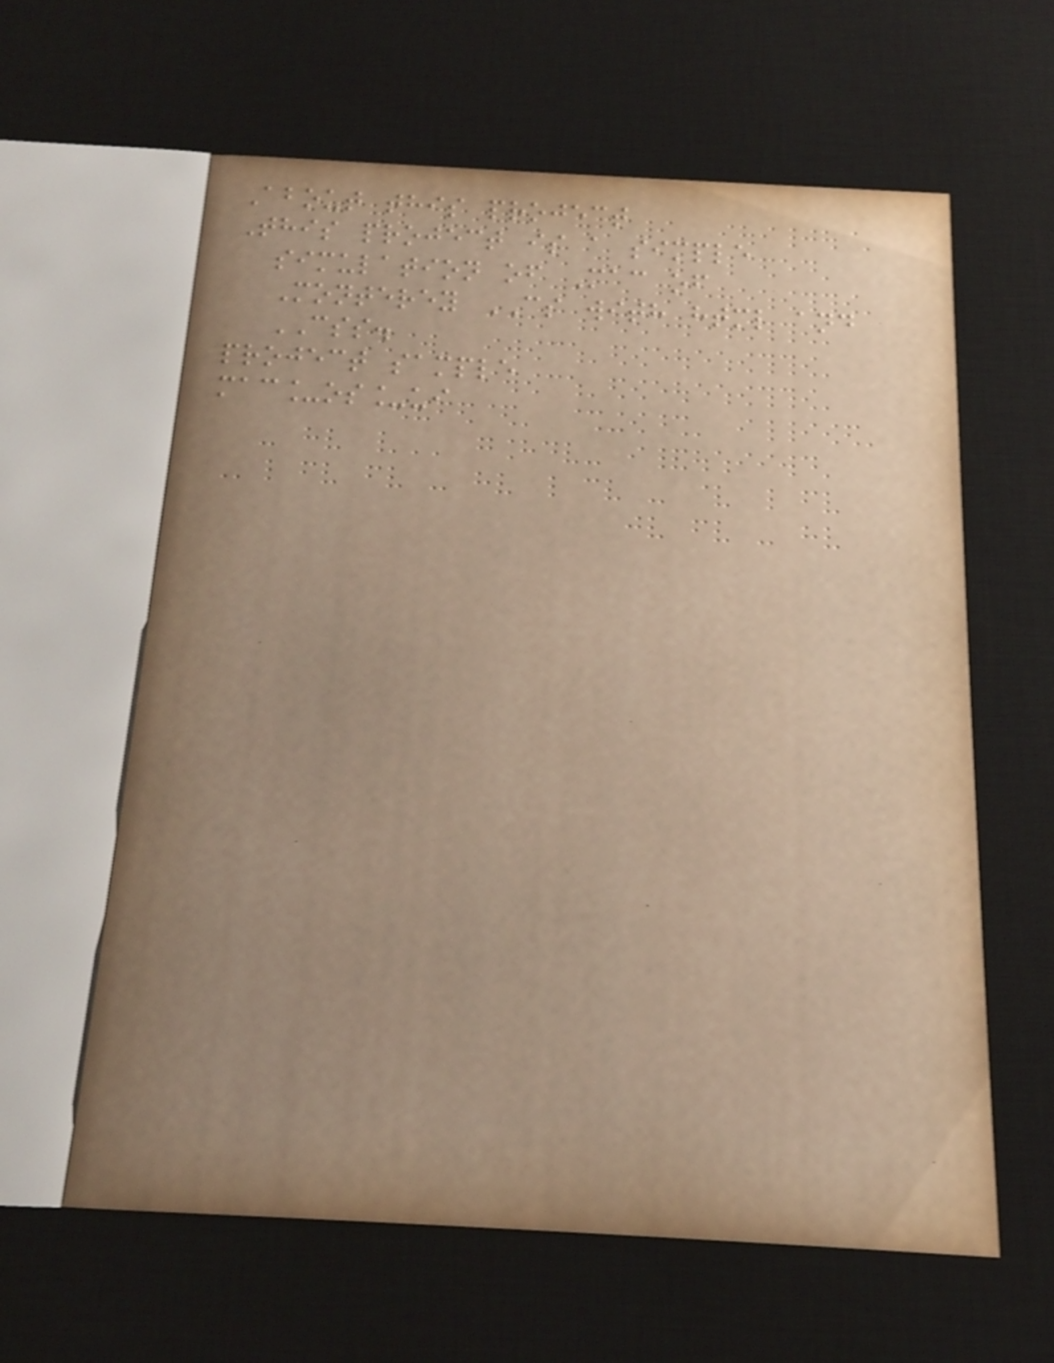About this project
This project is a simple
simulation of Mac of
Monterey CS with html and
CSS.
project sample
mac_os_ui
